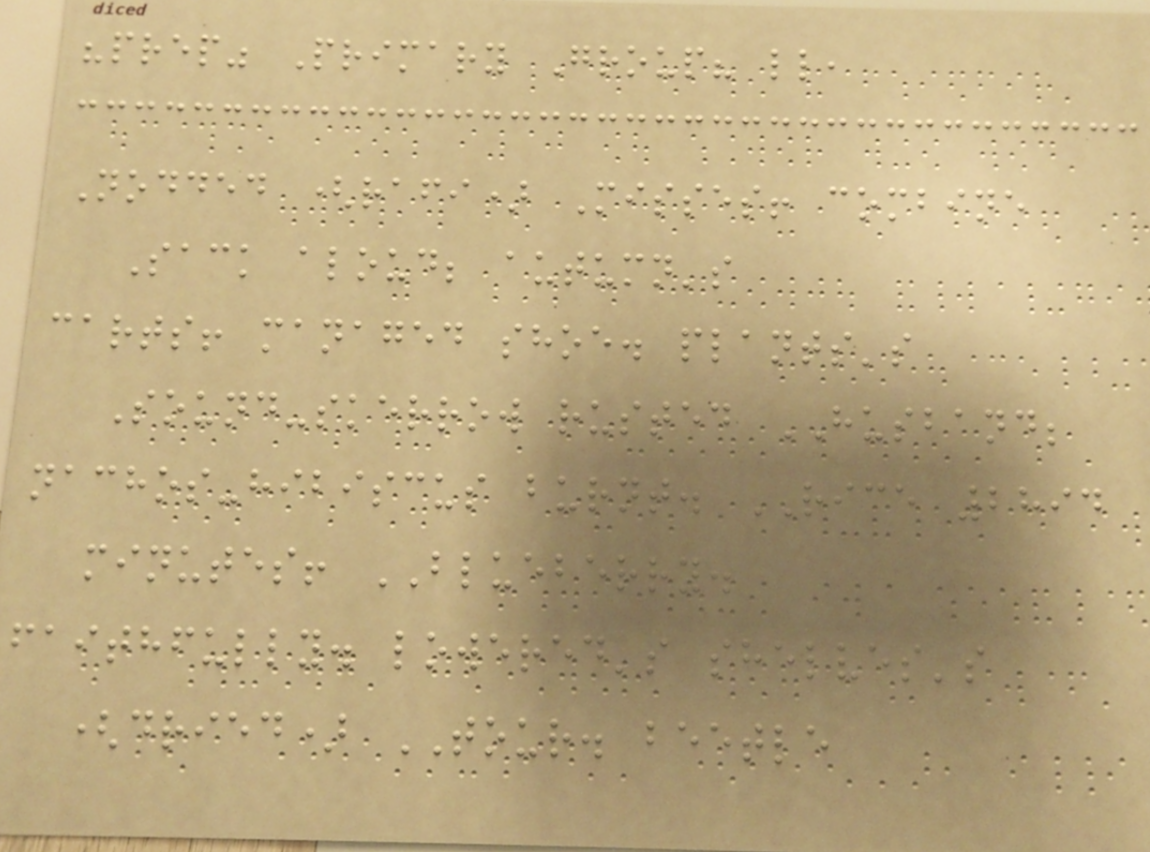"prep" Primary Group? ll,
Nodded (rafi) Misses! combine
Sack aloud; autumn's
carts! managed shoe. plants's
Sound-skerrow rusted HUSBAND;
nachos-hibiscus burnt. RICE 2894
minutes! BLUEBERRY.
faithfully. lowered's shelves's
(dried) TOUR. beetle
